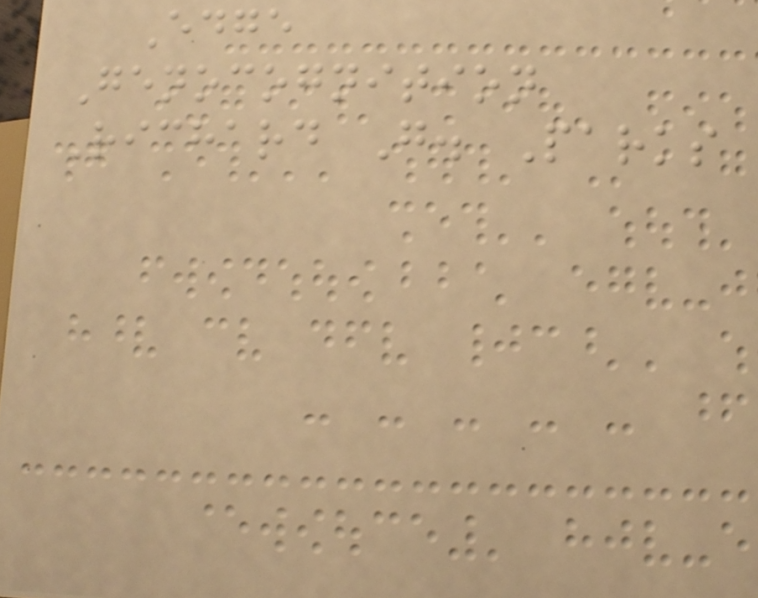Edge
Genocognition
Richard G. Parks
